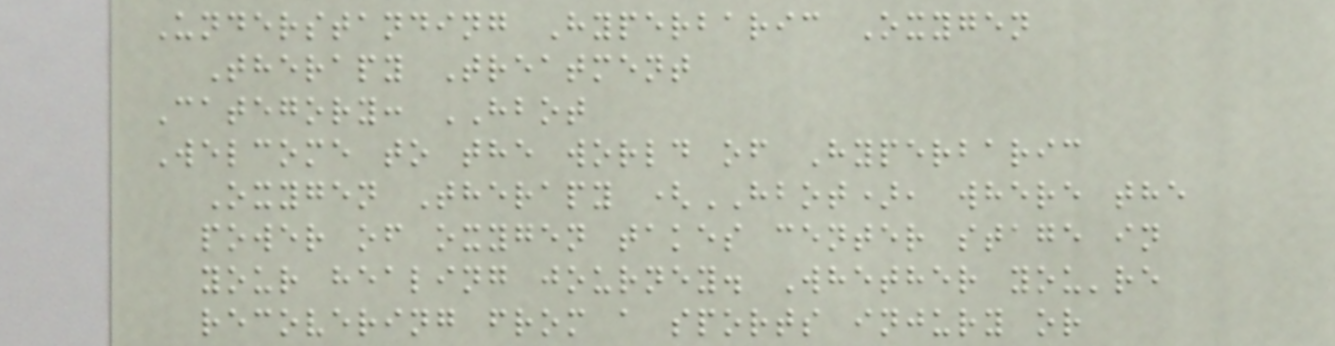Understanding Hyperbaric Oxygen
Therapy Treatment
Category: HBOT
Welcome to the world of Hyperbaric
Oxygen Therapy (HBOT), where the
power of oxygen takes center stage in
your healing journey. Whether you're
recovering from a sports injury or
